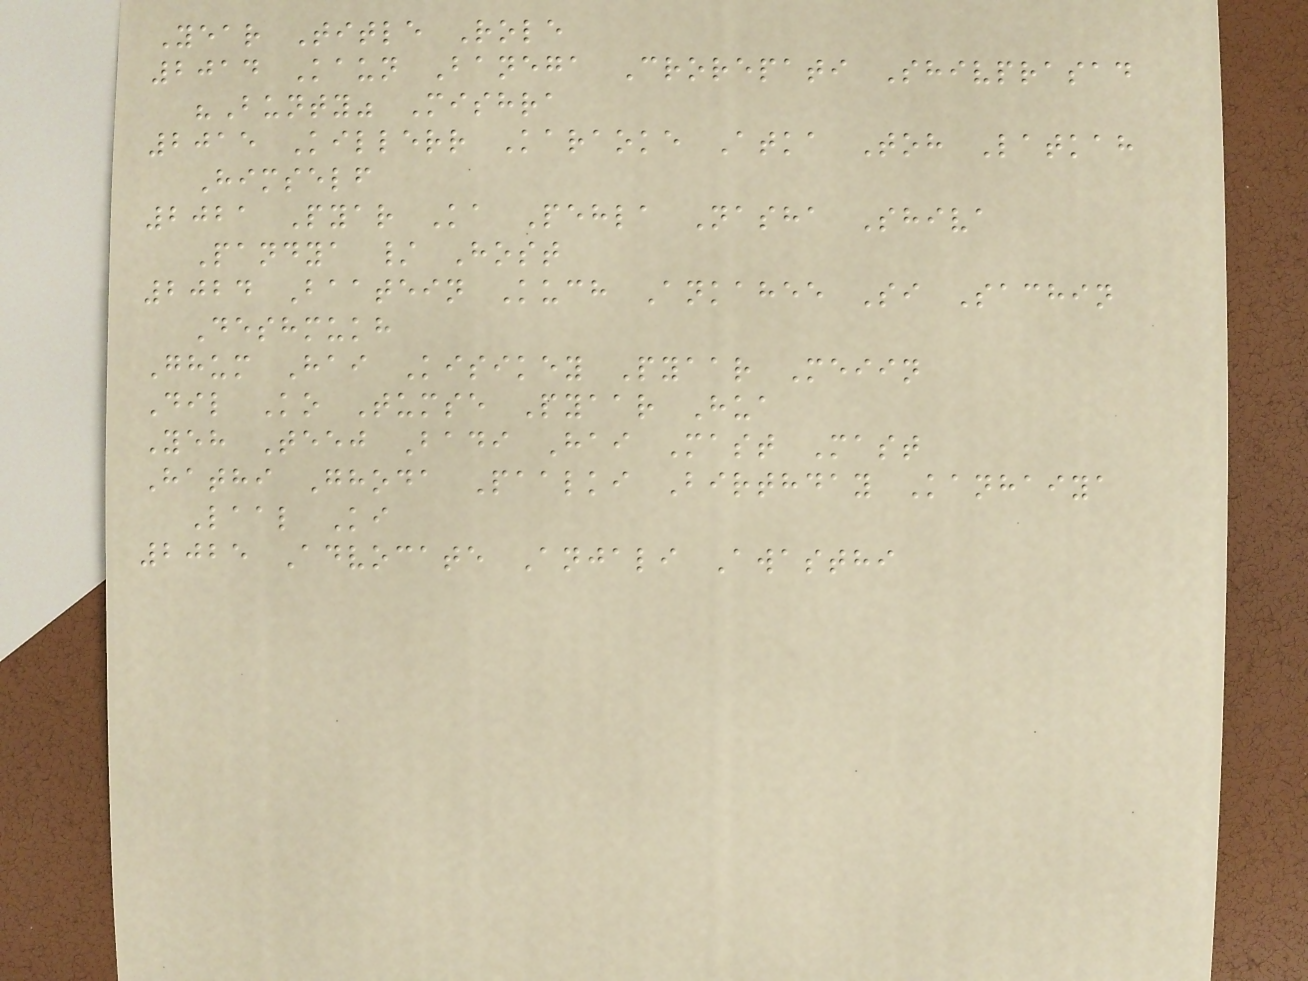Year Title Role
2014 Kaun Banega Crorepati Shivprasad
"Bunty" Mishra
2015 Killerr Karaoke Atka Toh Latkah
Himself
2021 Pyar Ka Pehla Nasha Shiva
Pandya / Host
2024 Baatein Kuch Ankahee Si Sachin
Deshmukh
Ghum Hai Kisikey Pyaar Meiin
Dil Ko Tumse Pyaar Hua
Yeh Teej Badi Hai Mast Mast
Hathi Ghoda Paalki Birthday Kanhaiya
Laal Ki
2025 Advocate Anjali Awasthi
